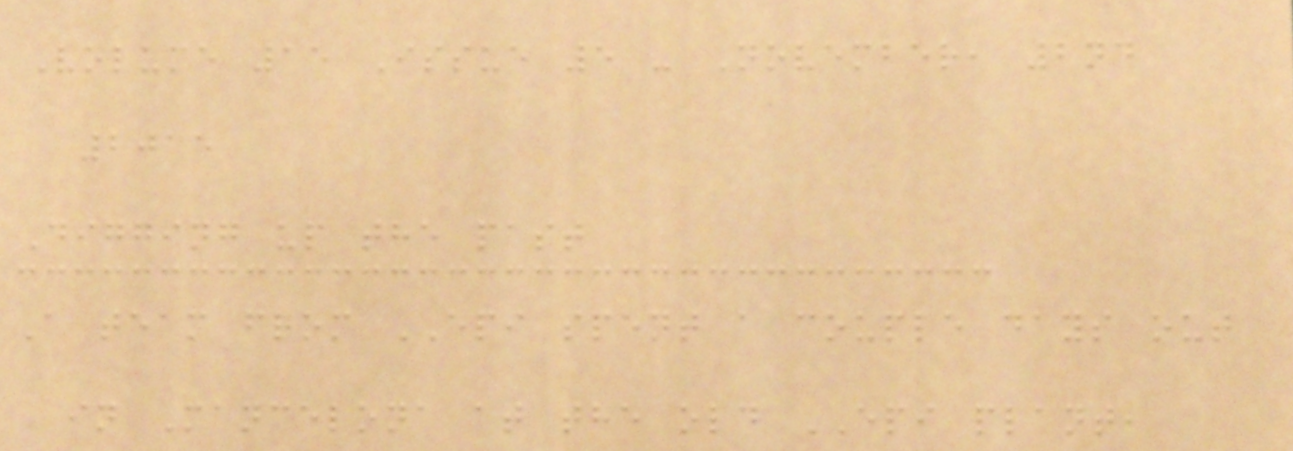Volume 15 Issue 5 - November, 2nd
2015
Digging up the past
A team from EPI spent a couple days out
in Mancelona at the old EPI plant,
